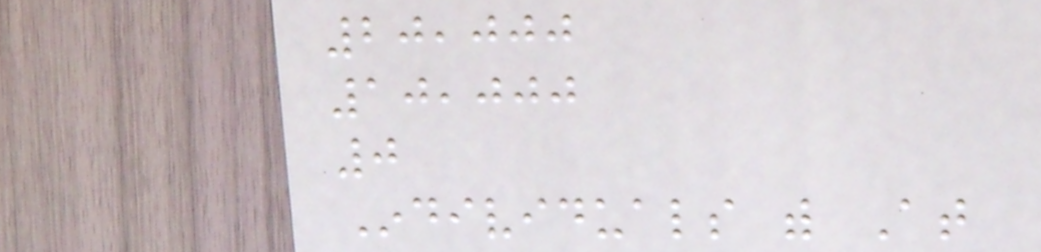20,000
10,000
0
Individuals with At
